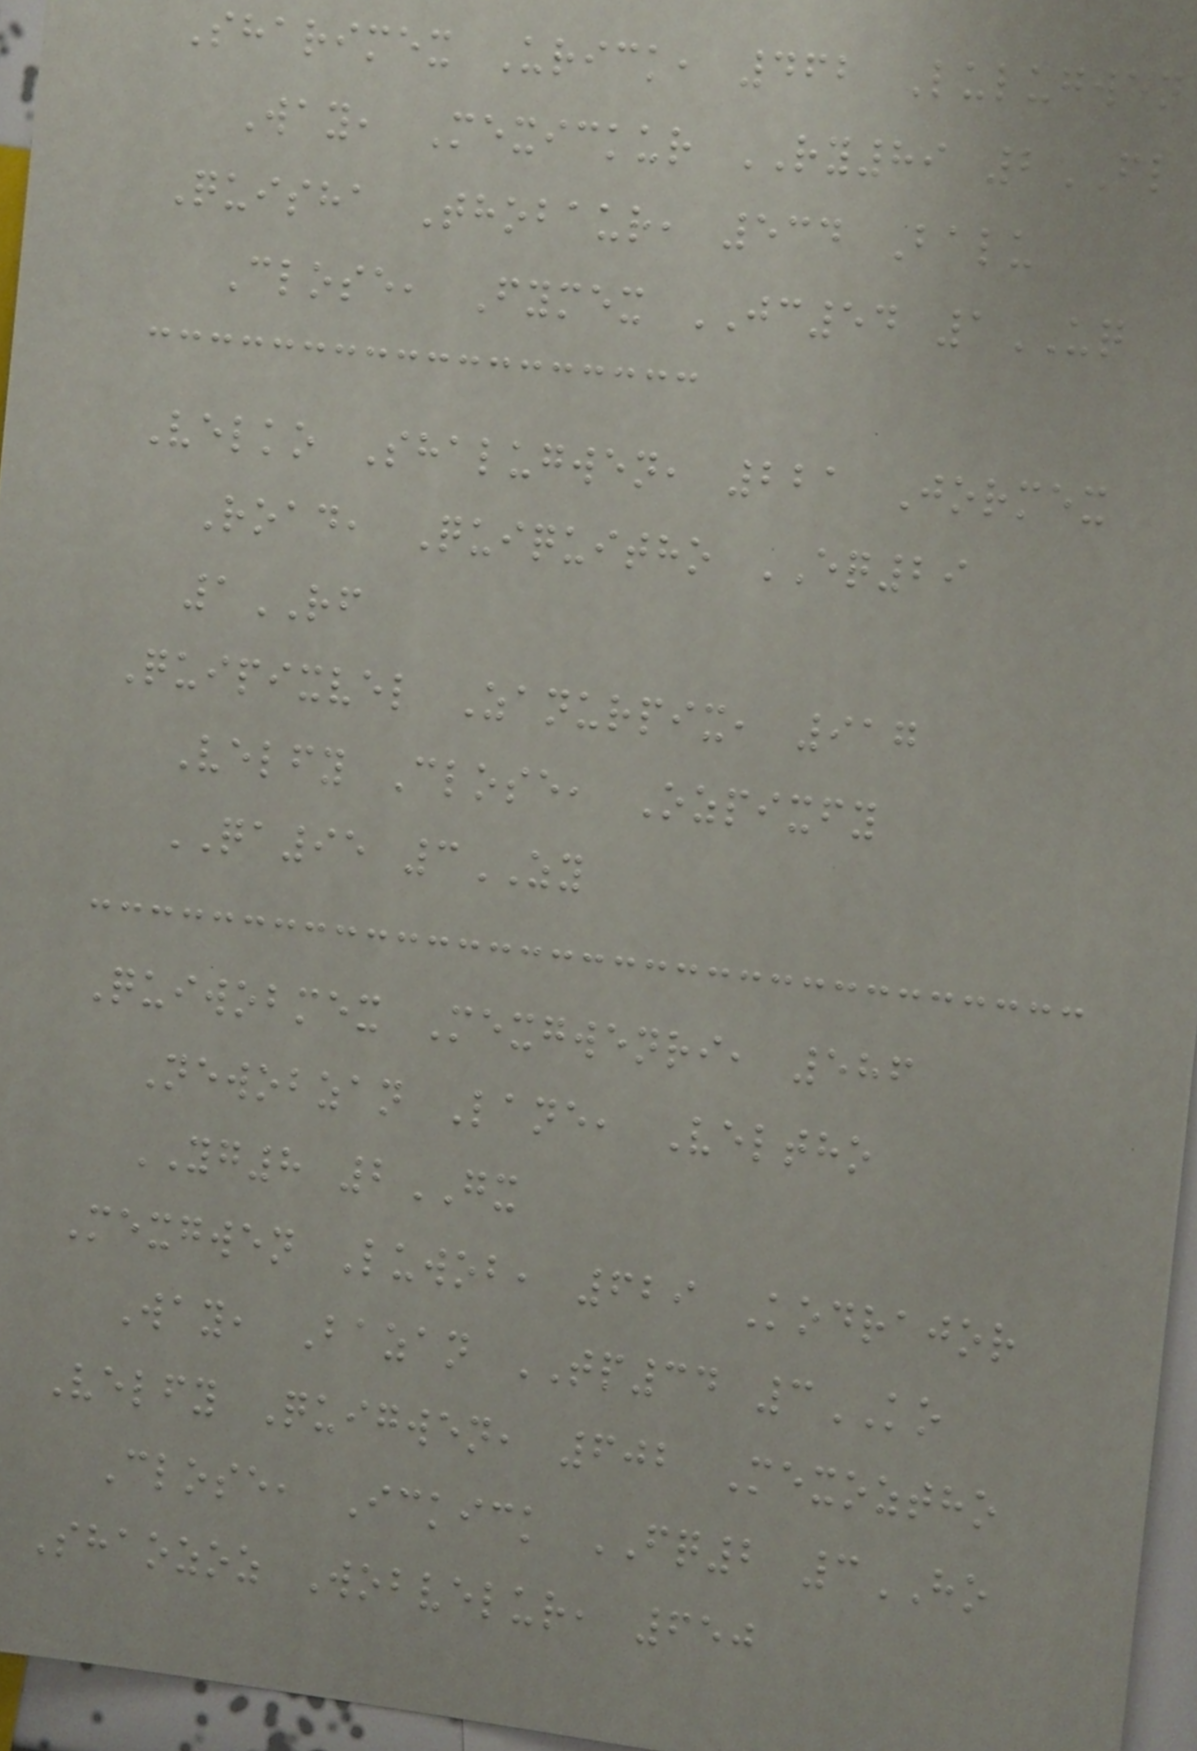Sharimex Urick, 462 Lulugwen
Way, Mexickur RY89 2FL
Quisha Thobaur, 534 Balu
Close, Fymex JC54 1UQ
Velko Shalugwen, 221 Jormex
Road, Quiquitho EQ29
1RF
Quipixvel Zanurpix, 917
Velfy Close, Ozpixfy
QA95 3ZY
Quiwobmex Mexgwenri, 586
Newobzan Lane, Veltho
YG8 2GX
Mexgwen Luwob, 629 Kodrajor
Way, Bazan TP34 3KO
Velfy Quigwen, 602 Mexoztho
Close, Ickick FQ2 3HO
Shaozoz Wobvelur, 650
